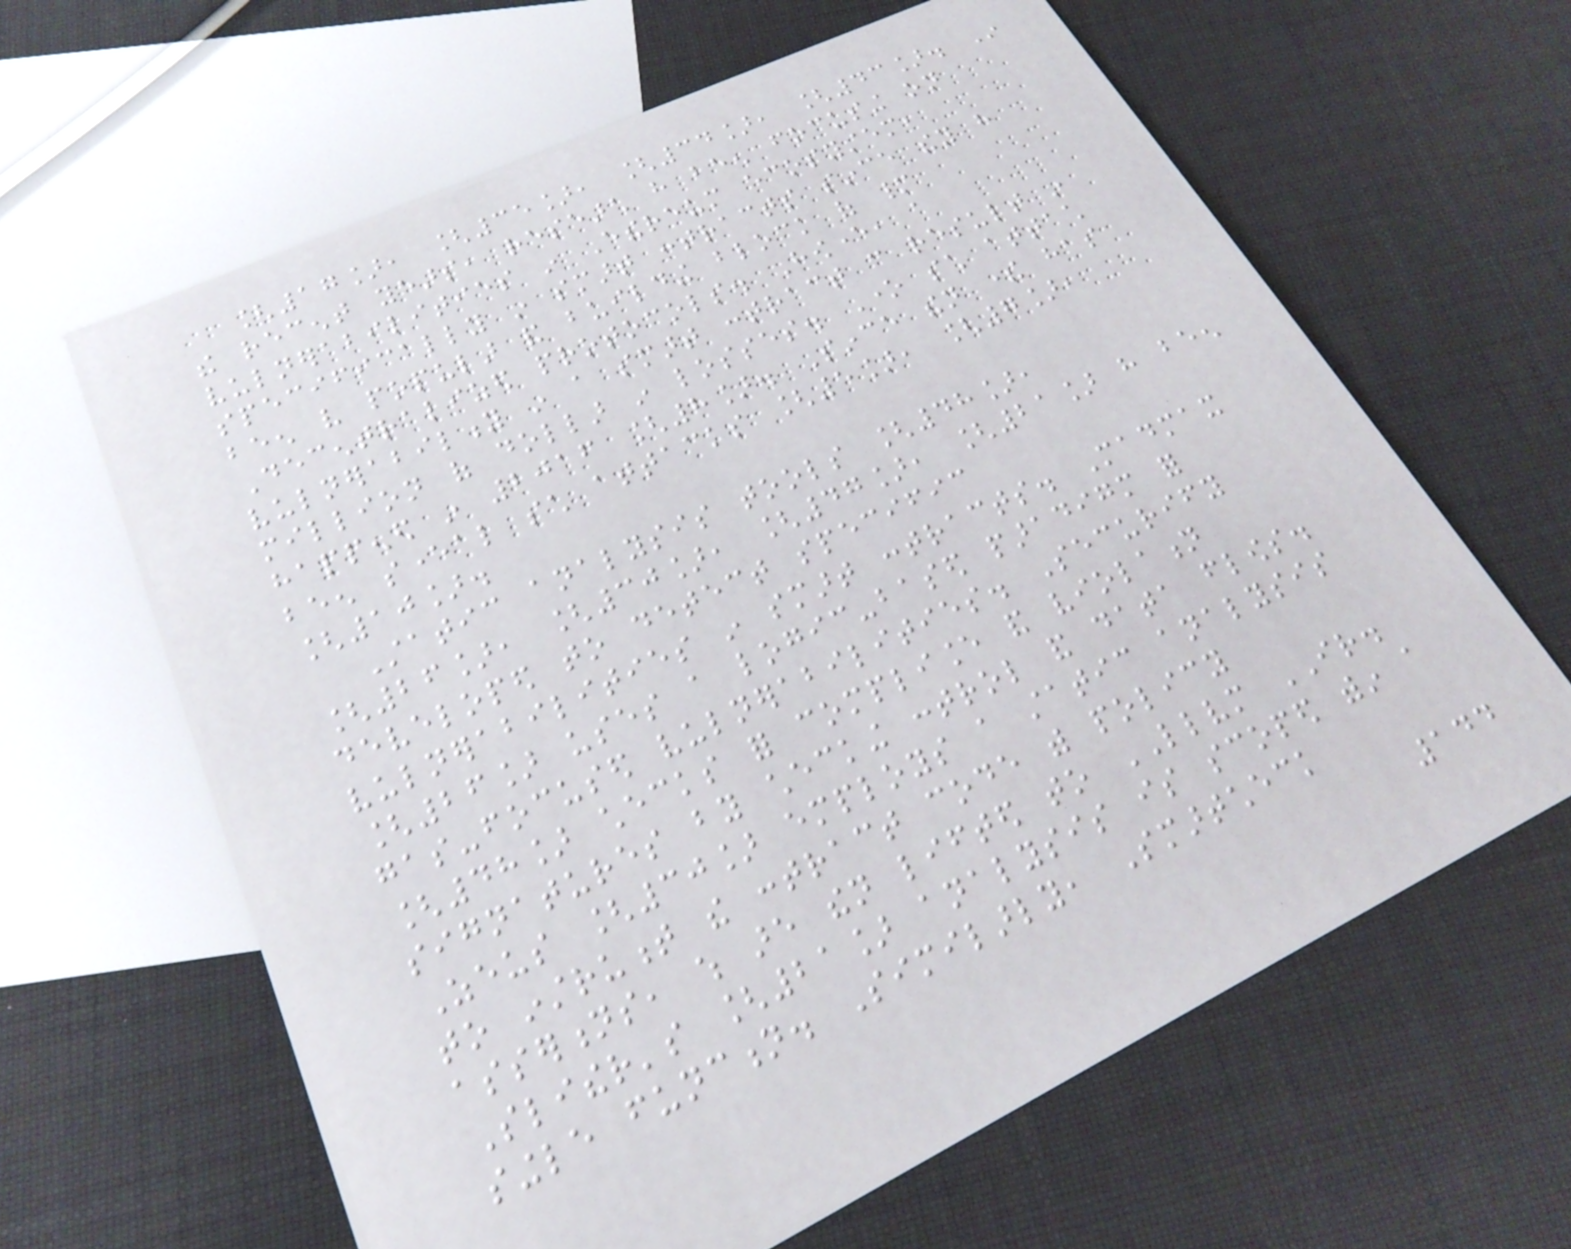[17], [35], [34], [43]. In
the recent years, research have been focusing on
vulnerabilities in Ethereum ecosystem,
specifically in smart contracts since they have
been very popular and building block of many
Decentralized protocols. However, a
vulnerability in a smart contract can result in
million of dollar in losses. One such attach
happened in 2016 [8]. Since then there has
been several such attacks [5], [7],
[10].
Static analysis tools [48],
[26], [30], [47], [21] have been
developed to detect specific
vulnerabilities in smart contracts. Madmax
[26] uses a logic-based paradigm for
gas-focused vulnerabilities. Securify
[48] checks for compliance and violation
signatures by checking control and data flows.
Zeus [30] employs a static analysis
to instrument the contract code with policy
assertions, which are then lifted to LLVM IR.
Slither's [21] analysis is scoped within a
single function. Similarly, Smartcheck
144
